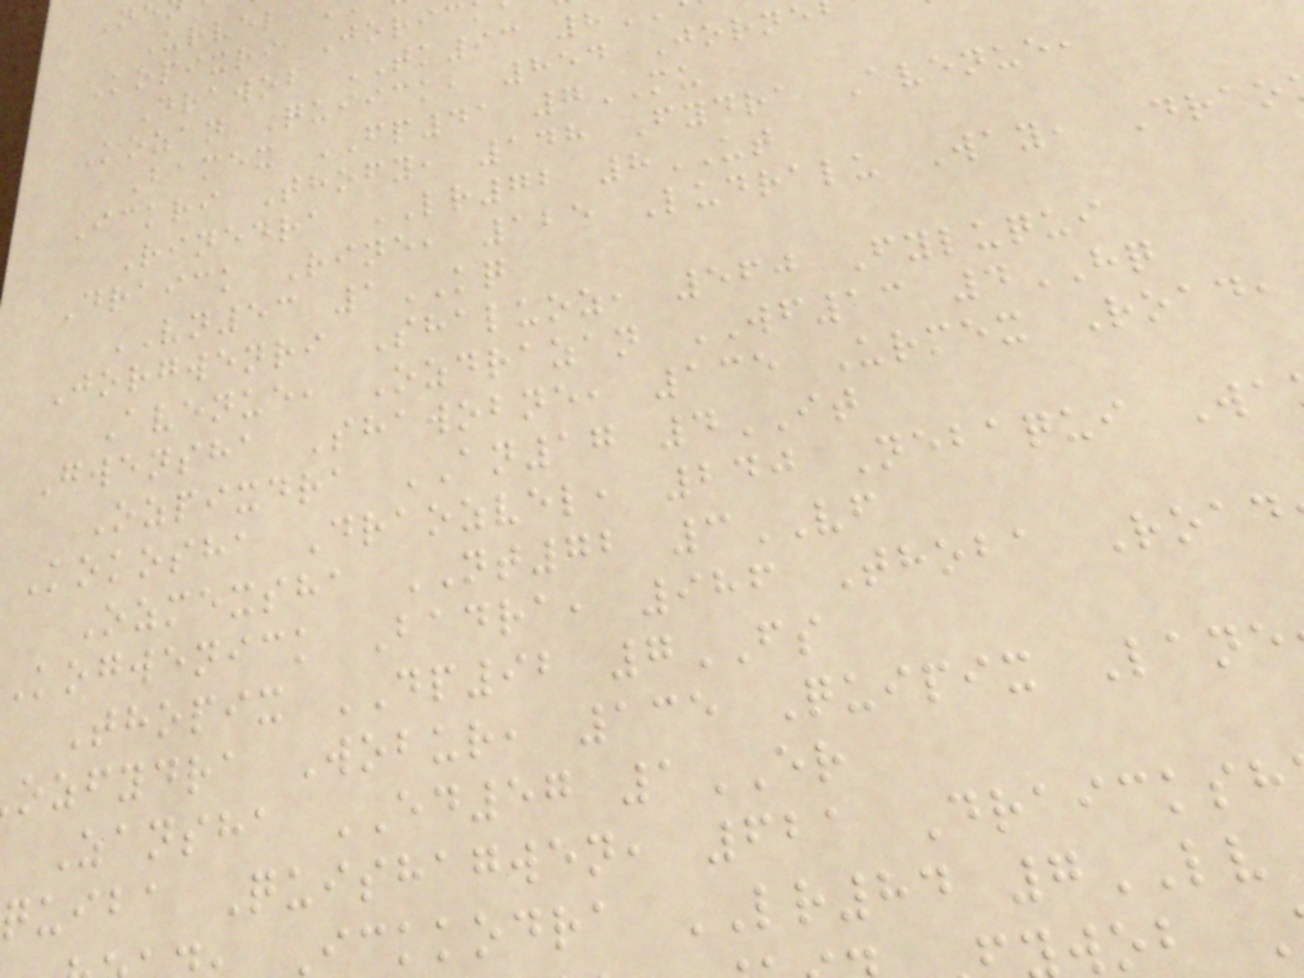Urvel
Kopixri Joric
Drawob TK93 8
Kozan Quiick, 854 Jorne
Bamex FP41 7MU
Ickri Thofy, 148 Fydra Avenue,
Rinedra LR72 8UT
Draick Rine, 125 Ludralu Way, Drao
VN53 1KQ
Jorgwenri Shaluoz, 560 Fyluqui
Avenue, Ozdrazan WF13 4HQ
Gwensha Shawobne, 135 Urmex Road,
Ozpixdra AN17 4IT
Kokosha Draozvel, 240 Nebaqui Wa
Ozmexsha NT72 3VF
Kogwenick Badra, 986 Thoba Road
Thopix DP92 7FS
ozfydra Wobur, 135 Quipix Lane
Zansha ED57 1ER
quiba Quishagwen, 621 Draicksh
Ickkodra LR84 7LV
